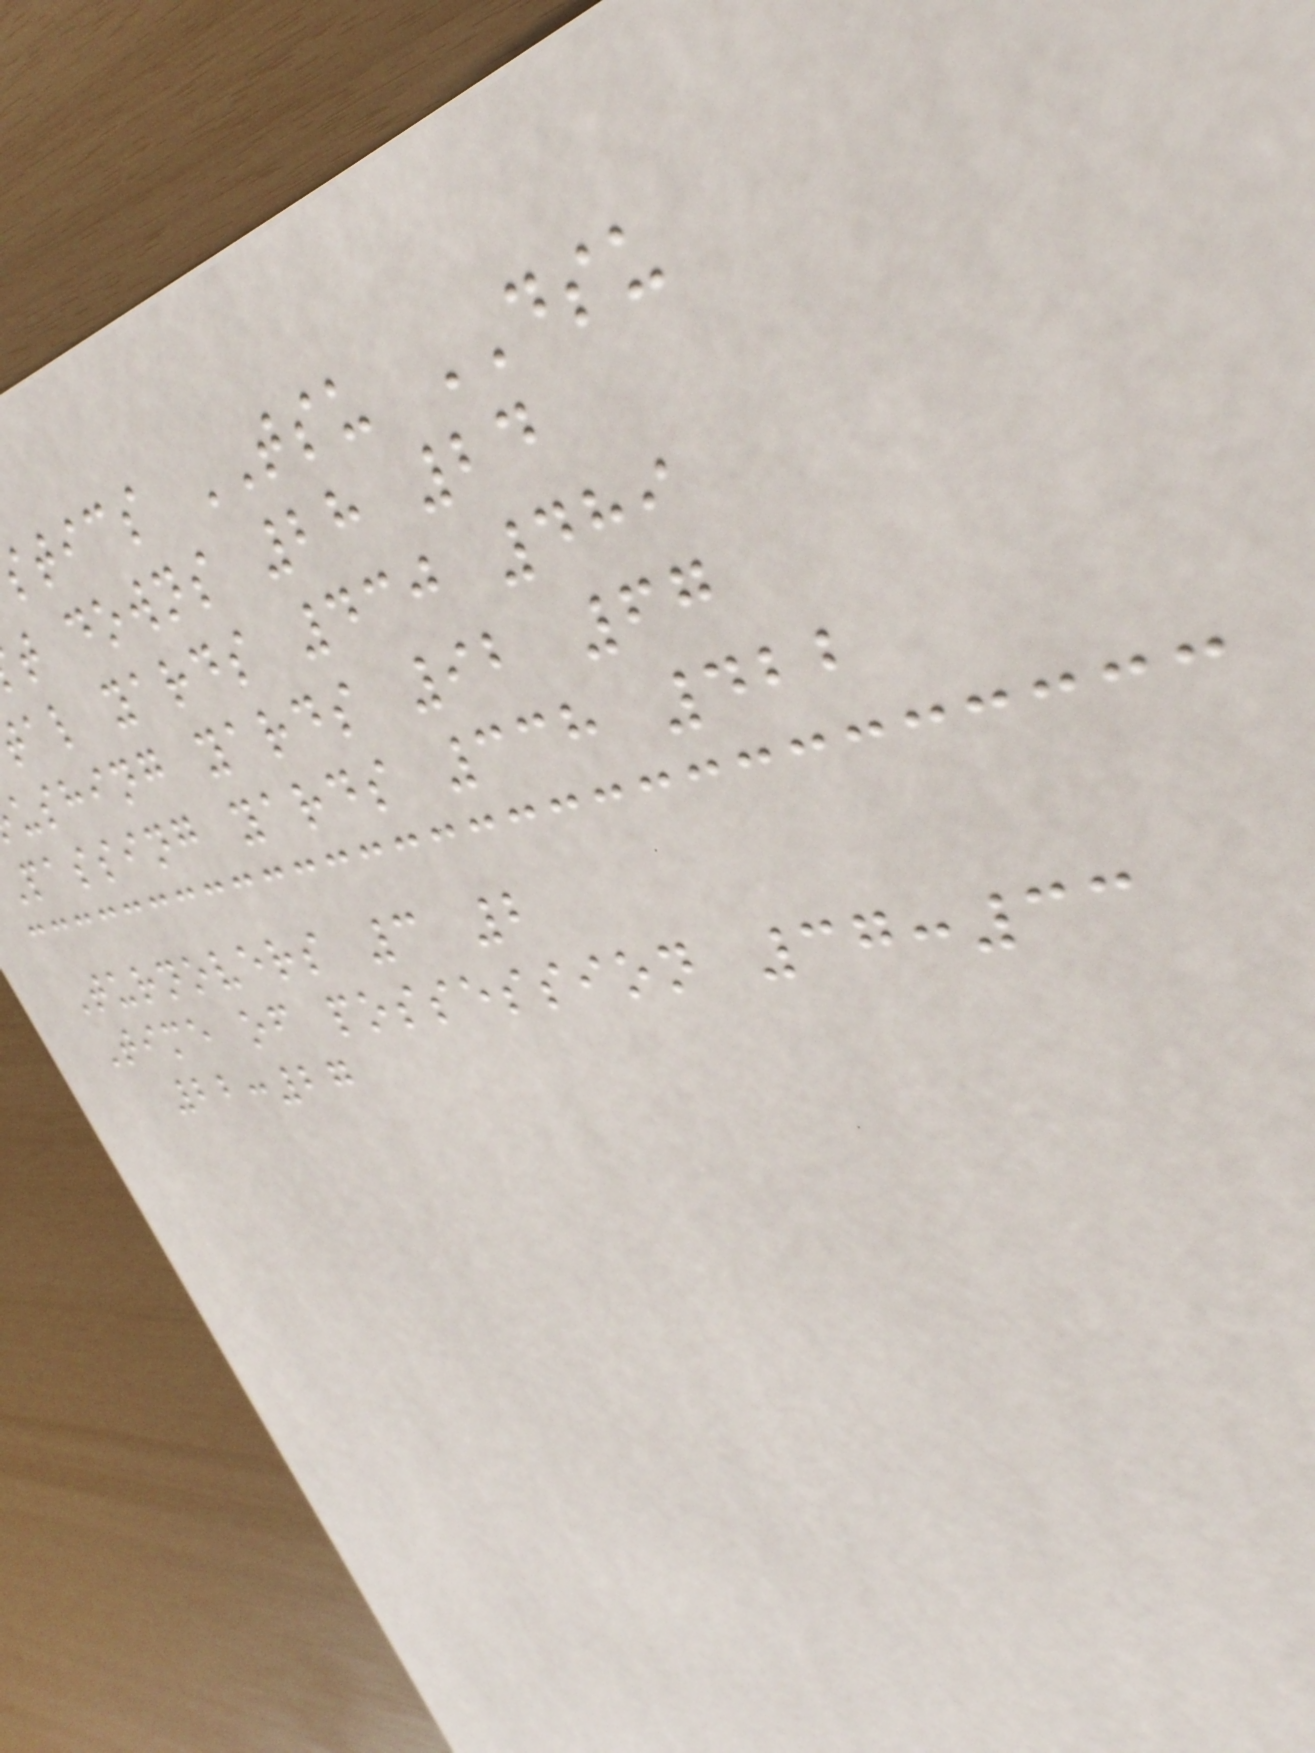tics TSU DSU
t downs 28 24
al yards 430 489
ushing yards 92 67
passing yards 338 422
Turnovers 3 2
Time of possession 37:33
22:27
